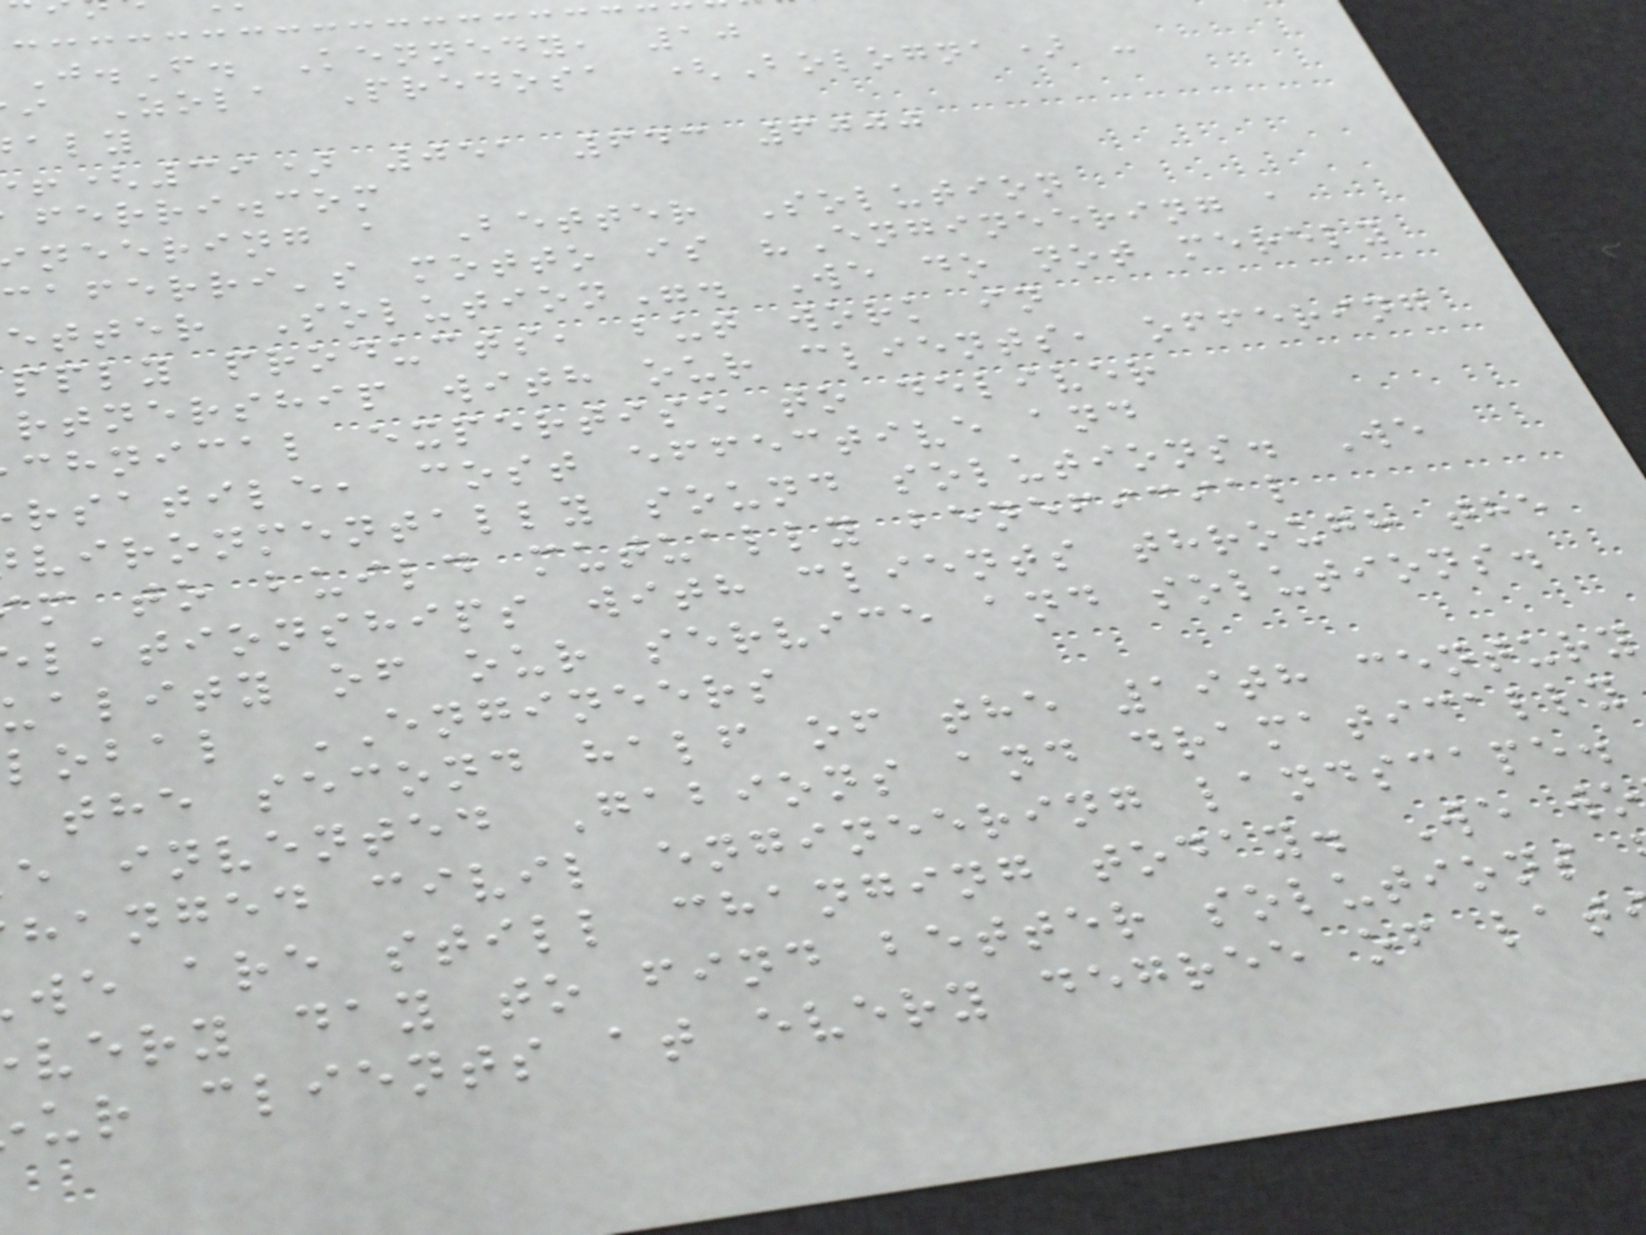J.F. Kennedy, 10
i Zola Predosa (Bologna) -
(39) 051 643 6000
ferri.com
neering a Better Solution
caferri's motto is "Engineering a
etter Solution". We do not merely
pply products, but work in
rtnership with our clients, offering
chnical expertise to deliver
rsatile, cost effective and
vironmentally sound solutions. We
m to build mutually beneficial
lationships with clients through the
ality of our service and solutions.
lobal ENGINEERS
the second half of the 19th century
e invented Gabions and dramatically
hanged civil engineering landscape.
we are still changing today. We wo
very day to find better solutions
ur clients at every degree of lat
